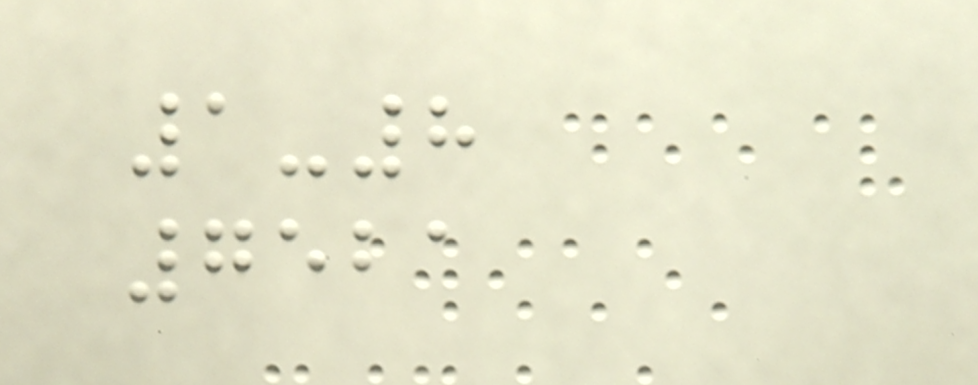1-8
7521
